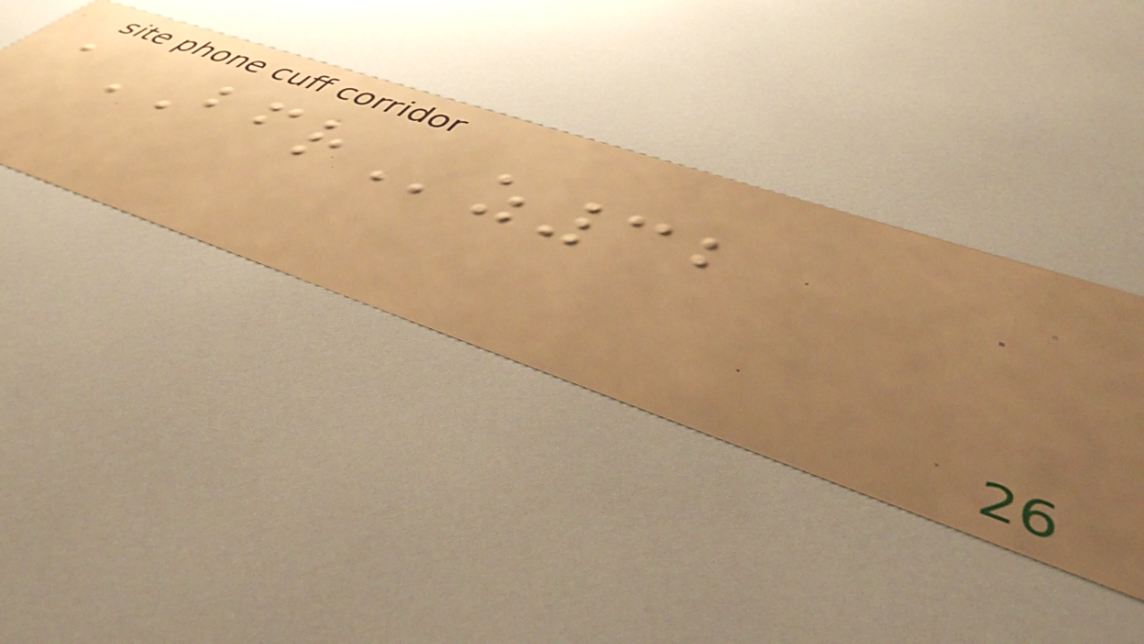aBFRz32
